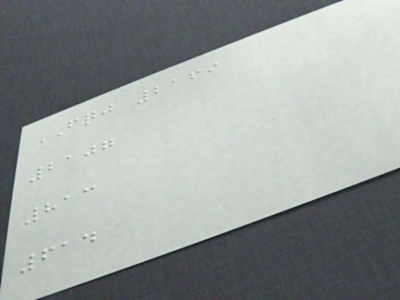FQJ 2169
2107
813
614
